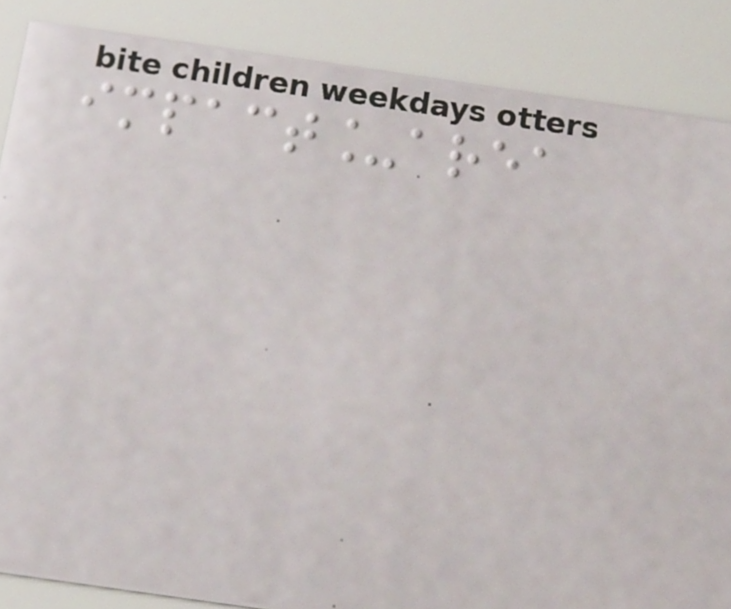impact_area
